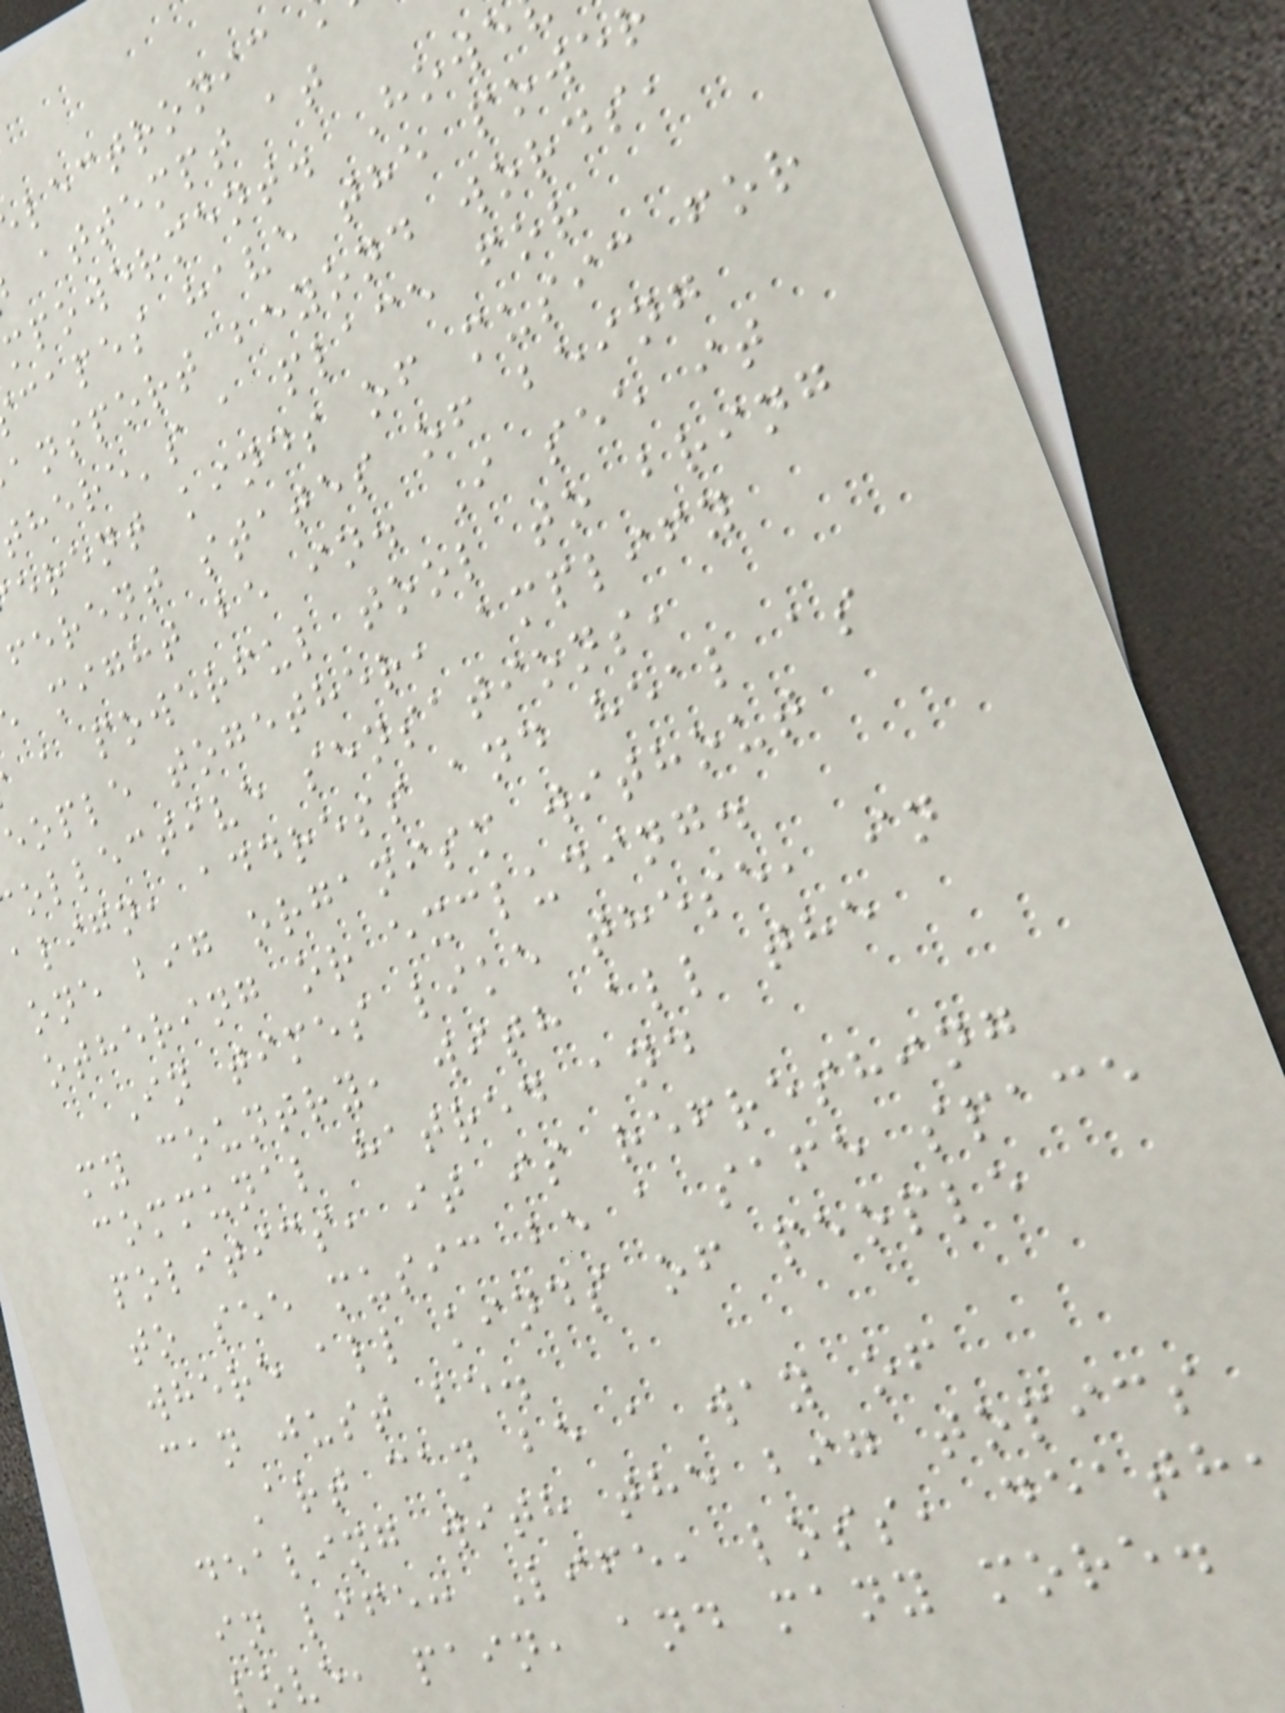lectronic
attempt at
mpowerment. Howe
capes have the powe
ansport beyond words,
here's a place for
erent kinds of music for
ferent states of being
might be in. I see it
a powerful tool to bring
eople together, amplify
ollective sensations,
align, address and heal as
one big organism without
othering or excluding.
In times like these, in
my country, with all the
communal hatred and
politics, it is refreshing
to see music be a safe space
where all kinds of people
can just be.
Art can be a way of
dealing with the big topics
in life: Life, loss, death
ove, pain, and many more.
